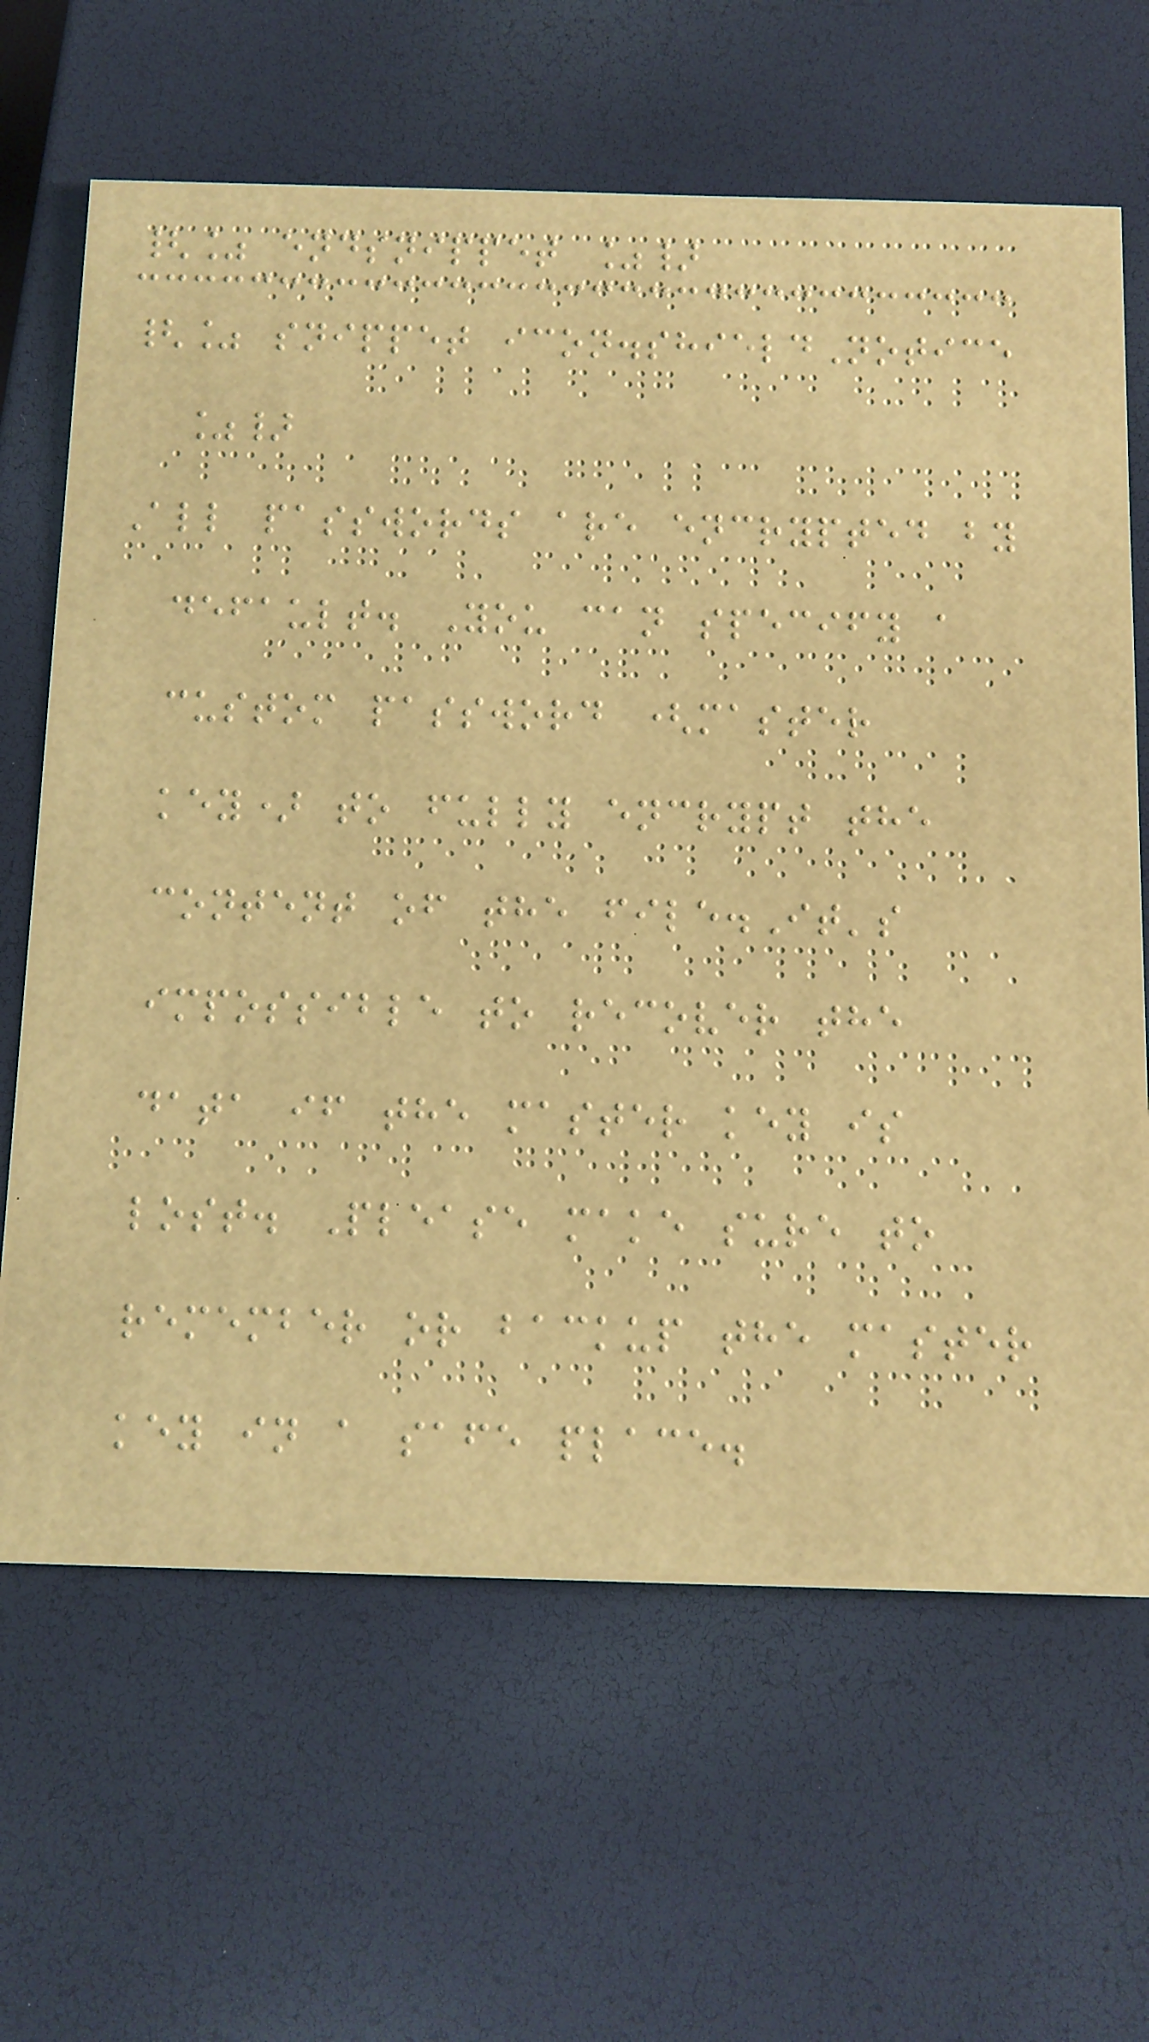{% endsnippet %}
{% snippet icon.shieldNotice
%}
All passwords are encrypted by
default. You can specify a
custom password (master
key) to fully encrypt the
content of the file.It's
impossible to recover the
data if the master key is
lost. Please make sure to
remember or backup the master
key in a safe place.
